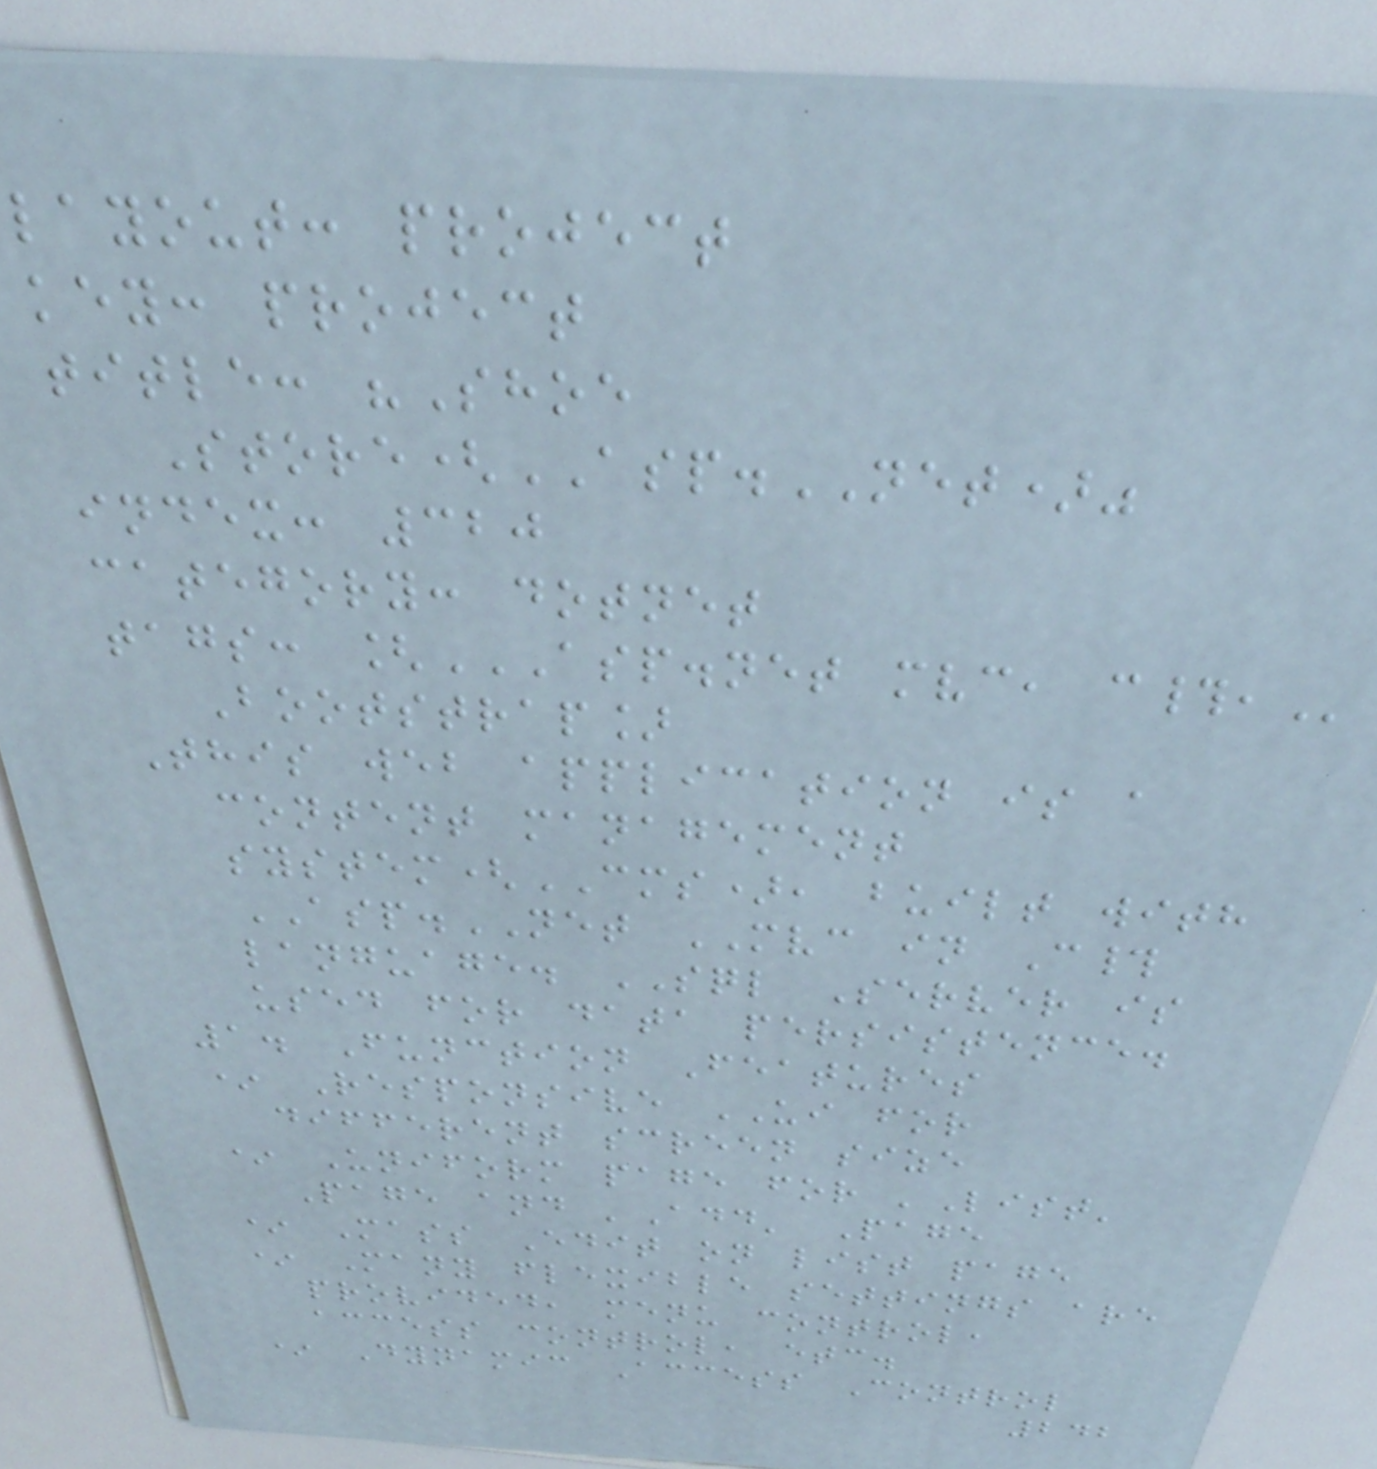layout: project
key: project
title: "Shoe
Store(ASP.NET)"
index: 320
category: dotnet
tags: [ASP.NET MVC, C#,
Bootstrap]
This web application is a
content management
system(CMS), built with
ASP.NET MVC in C#
language. SQL Server is
used for data persistence.
1. Function Features
* Responsive UI for
different screen size
* Uniform page for 'List'
Page and 'Add' Page
* Mass Edit on list page
* Many flexible settings are
provided, menu control,
access control, etc.
* Dynamic Access Control
242
